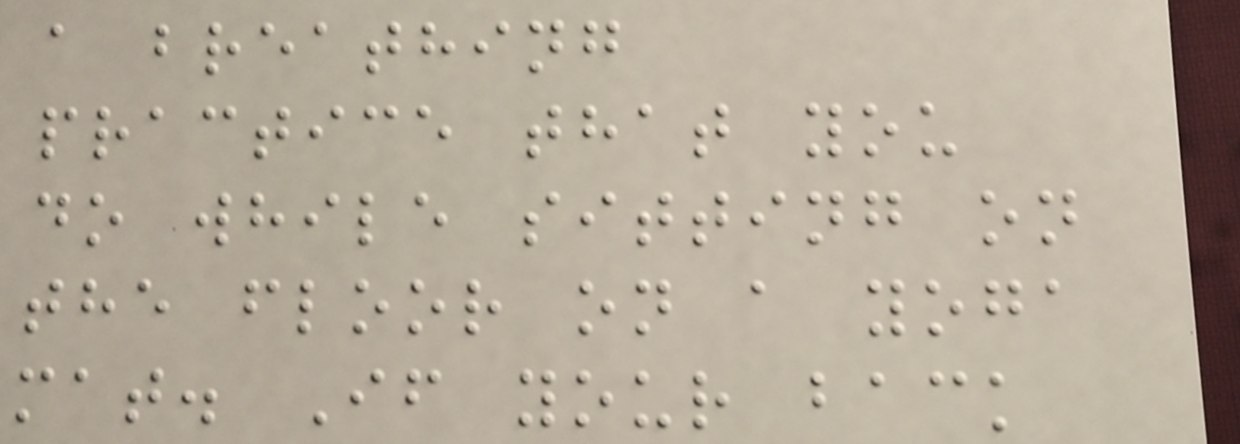a breathing
practice that you
do while sitting on
the floor on a yoga
mat. If your back
